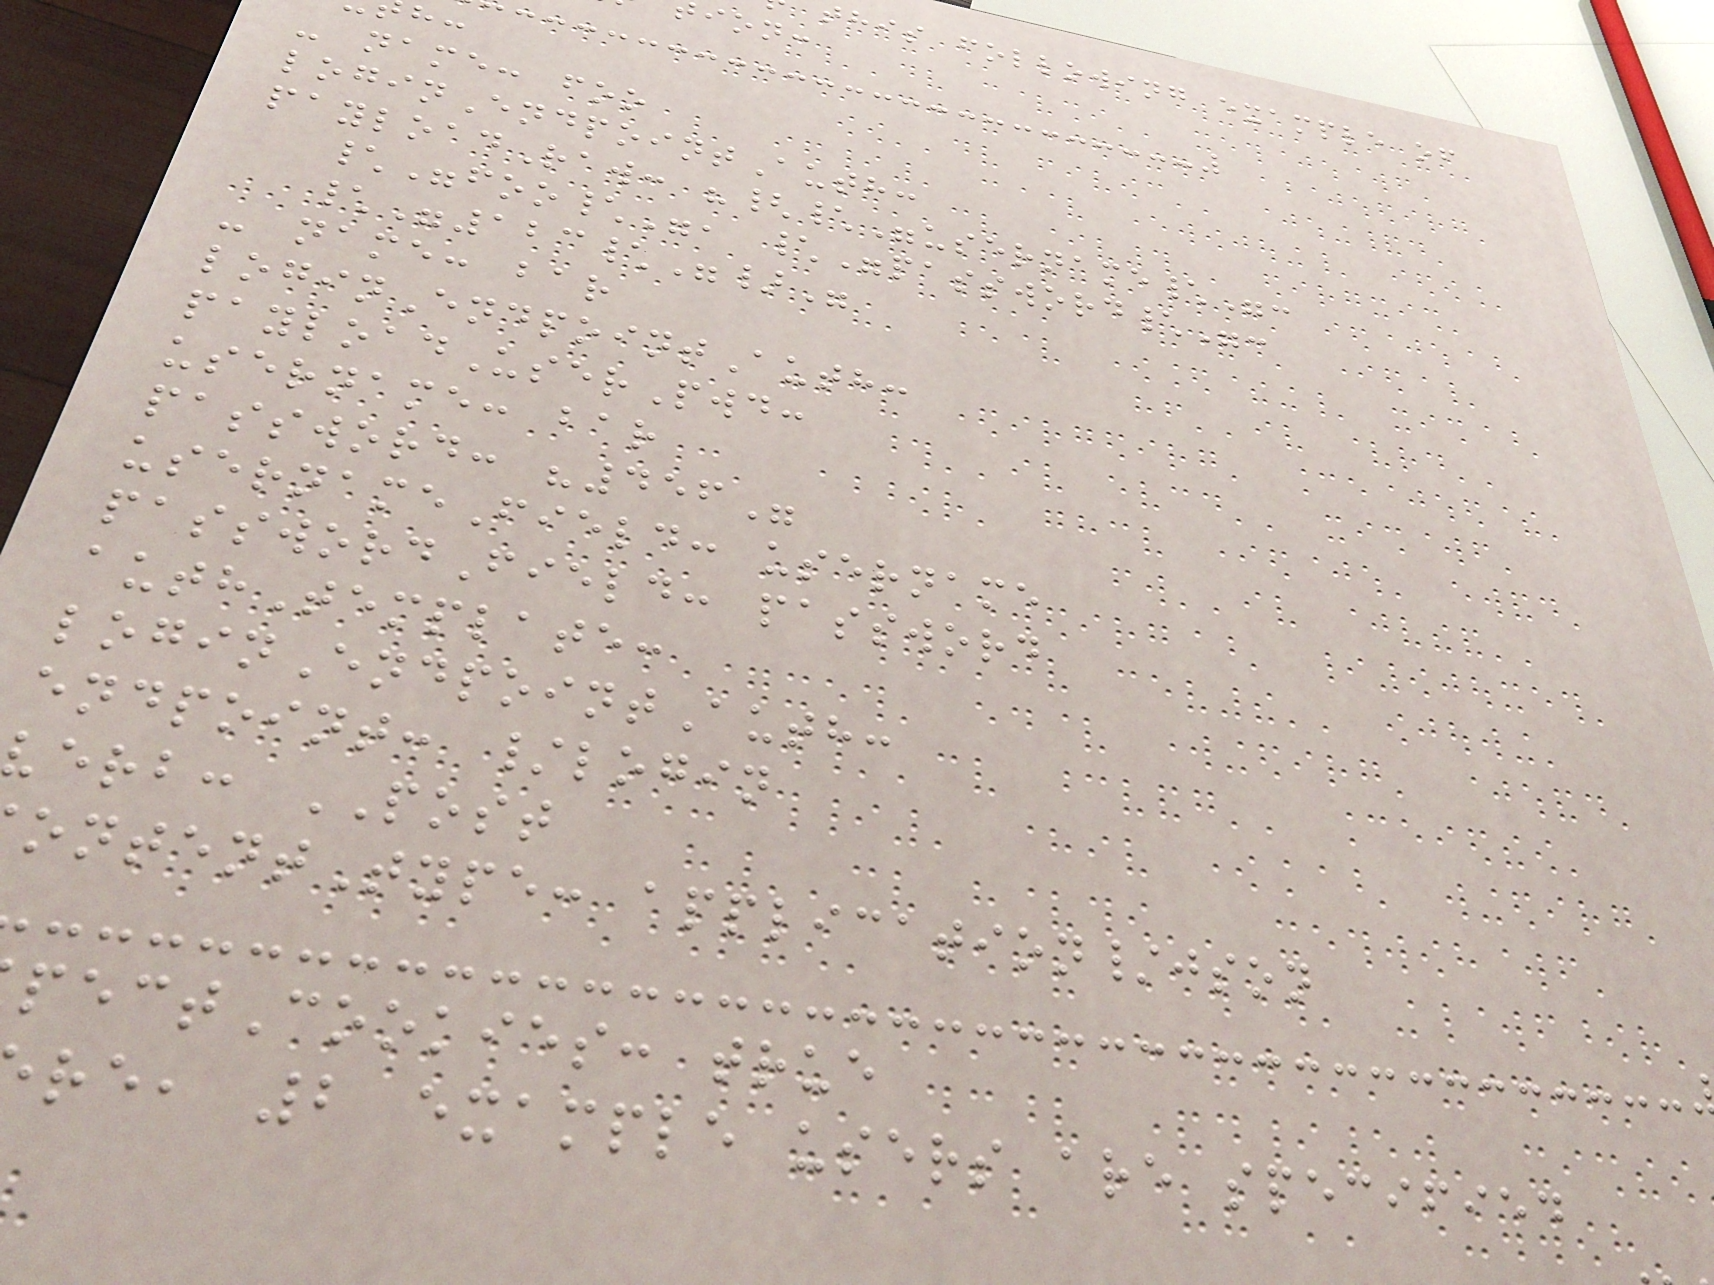this following example of
ion:
- name: foo
loginEndpointAuth:
payloadRaw: "{\"username\":
\"foo\", \"password\":
\"123\"}"
- name: bar
loginEndpointAuth:
payloadUserPwd:
username: bar
password: "456"
usernameField: username
passwordField: password
authTemplate:
loginEndpointAuth:
endpoint: /login
erb: POST
ontentType: application/json
pectCookies: true
re, 2 example users are specified
